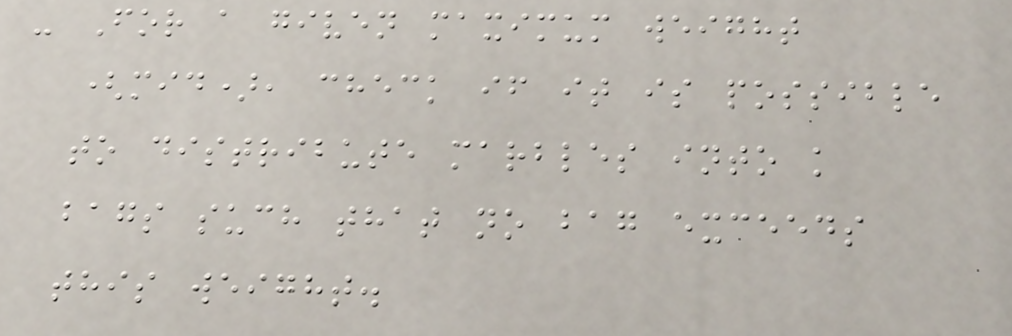- For a given maximum weight
(mid), check if it is possible
to distribute marbles into k
bags such that no bag exceeds
this weight.
